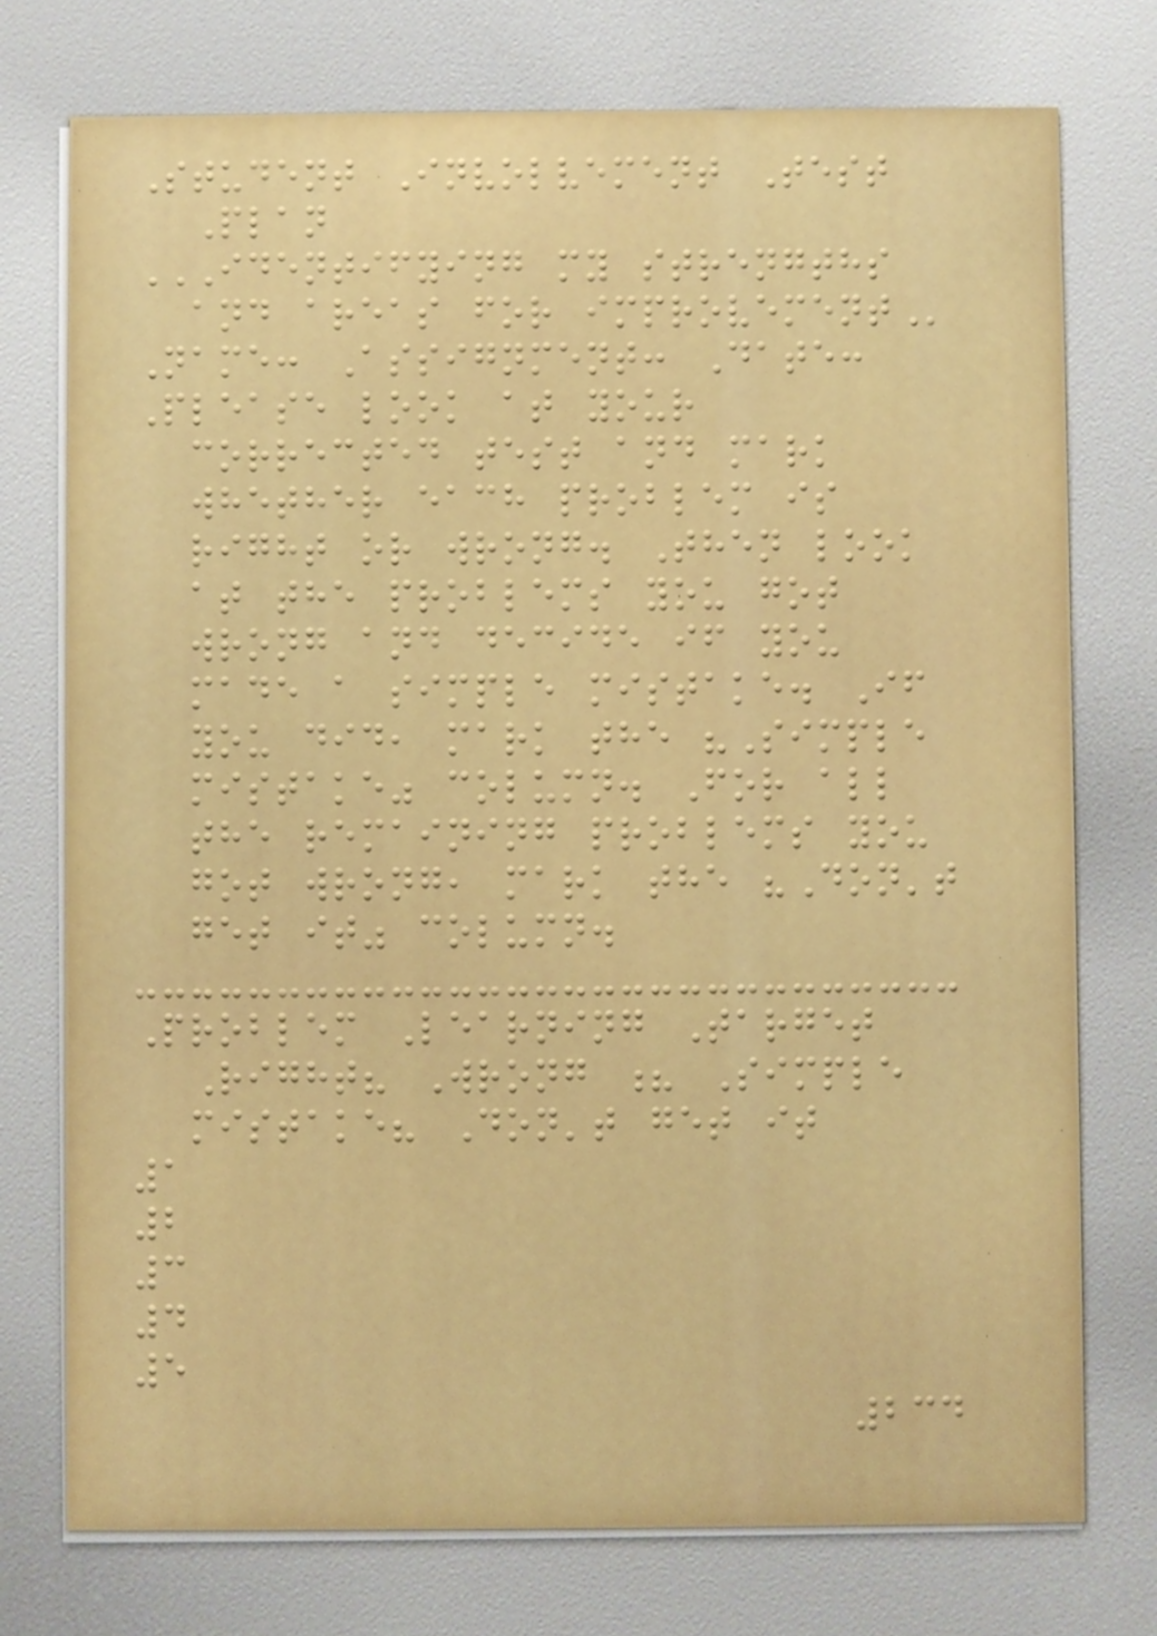Student Involvement Test
Plan
IDENTIFYING MY STRENGTHS
AND AREAS FOR IMPROVEMENT
Name: Assignment: Date:
Please look at your
corrected test and mark
whether each problem is
right or wrong. Then look
at the problems you got
wrong and decide if you
made a simple mistake. If
you did, mark the "Simple
mistake" column. For all
the remaining problems you
got wrong, mark the "Don't
get it" column.
Problem Learning Target
Right? Wrong ? Simple
mistake? Don't get it
1
2
3
4
5
234
